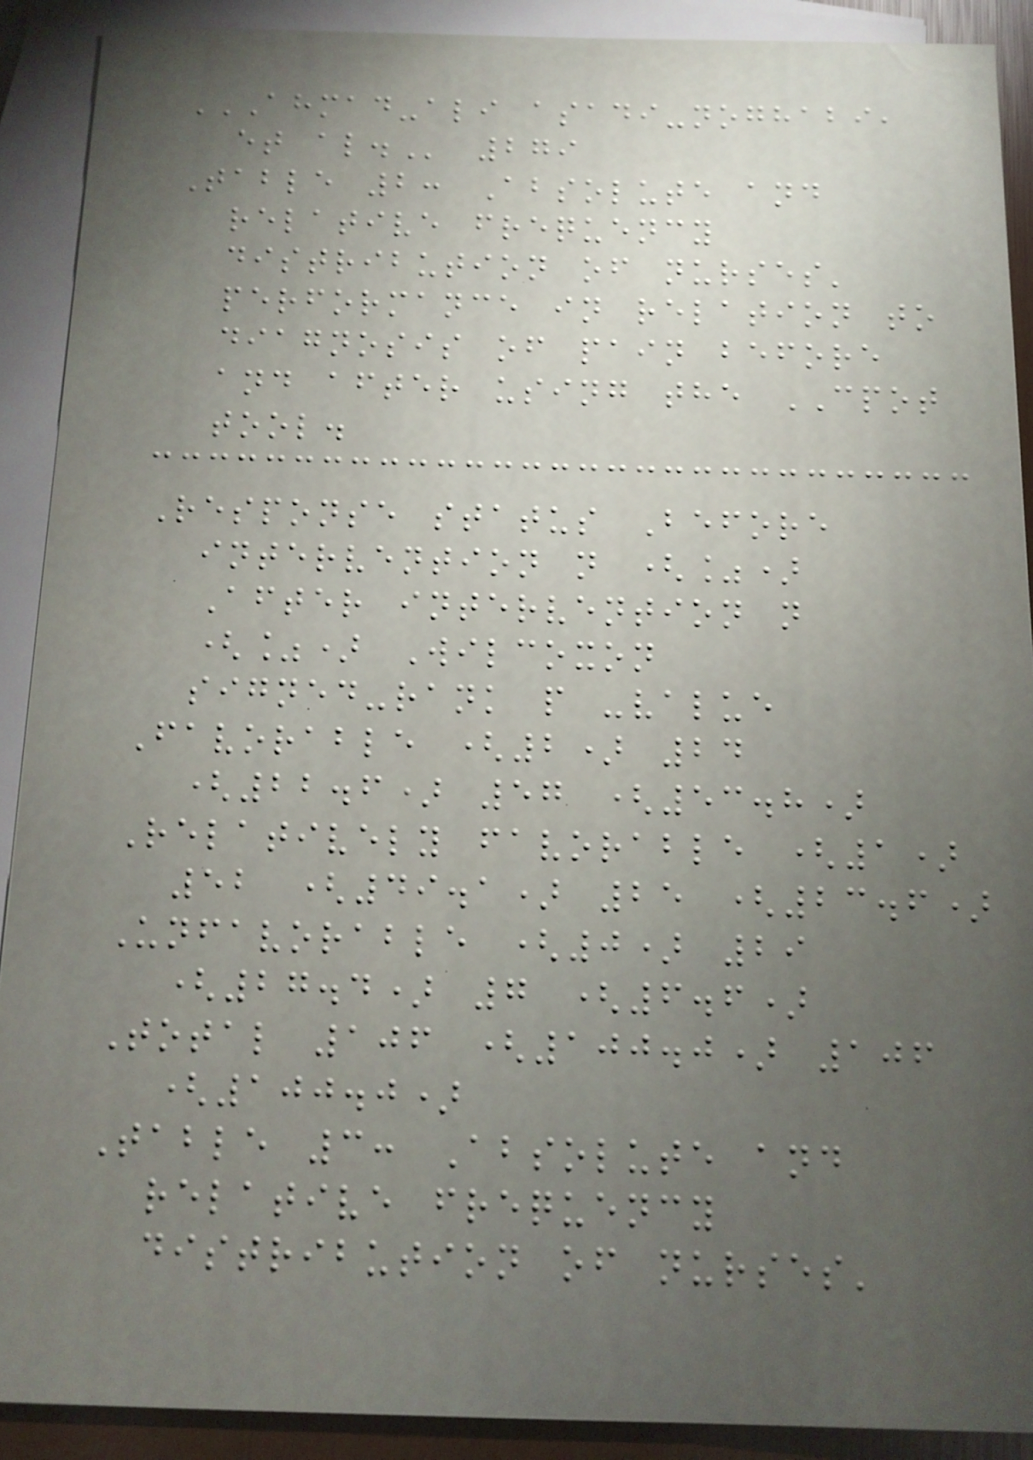AHMAD-ALI ASADI-NOGHABI,
ET AL. 279
Table 2: Absolute and
relative frequency
distribution of nurses'
performance in relation to
diagnosis of pain before
and after using the CPOT
tool.
Response status Before
intervention n (%)
After intervention n
(%) Wilcoxon
signed-rank p -value
Favorable (2) 24
(22.6) 57 (53.8)
Relatively favorable (1)
52 (49.1) 25 (23.6)
Unfavorable (0) 29
(27.4) 7 (6.6)
Total 106 (100.0) 106
(100.0)
Table 3: Absolute and
relative frequency
distribution of nurses'
